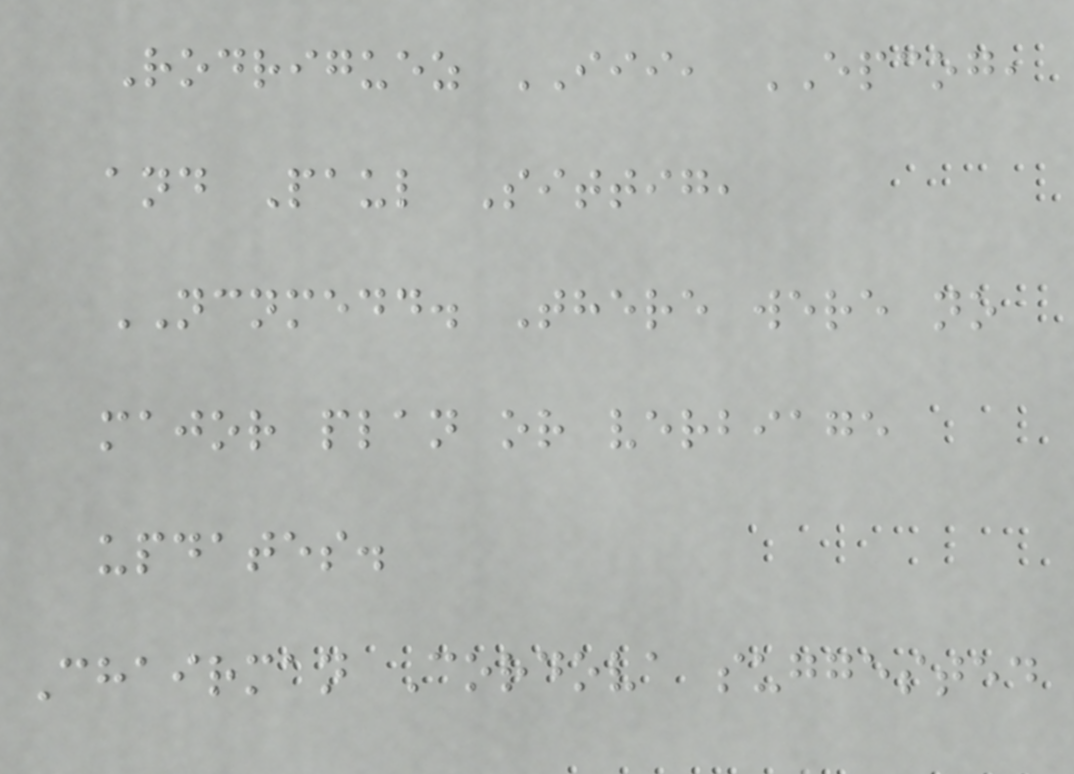Rodriguez III, EPCOG,
and Paul Sittig,
NCNMEDD. There were no
major plan or verbiage
updates.
Chairman Cordova suggested
